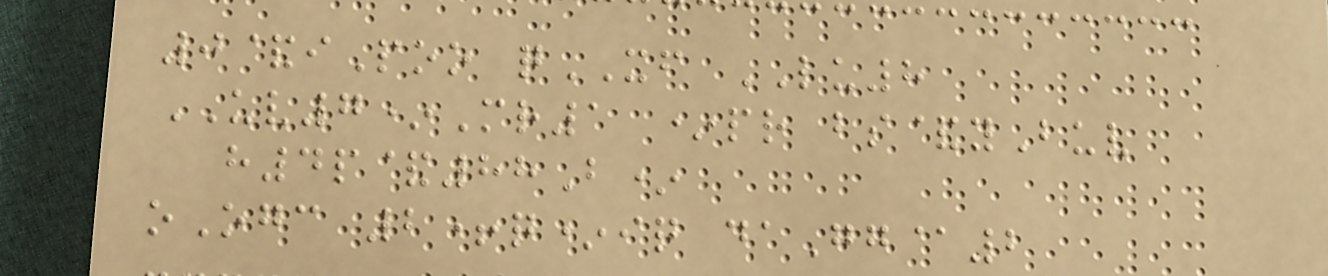0&iPoo qXF LU8
UV7*Mr1 *pr bs&yBuv
h4p&88B*
oOgc 2+q*iq daGg@2
